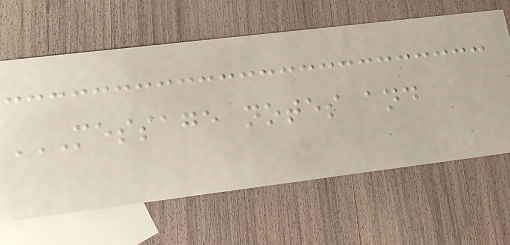MESSAGE NOTES AND
